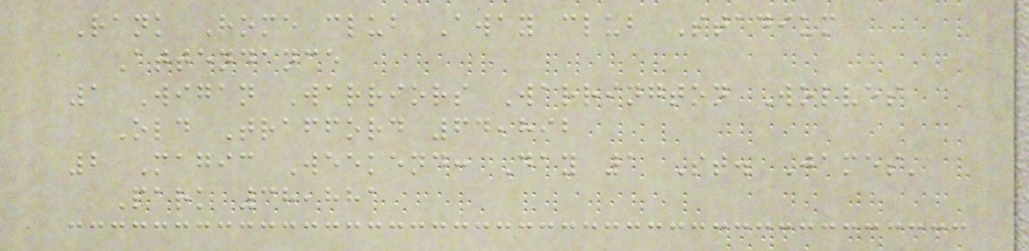Rank Home club Away club Stadium
Attendance
1 Wigan Warriors Warrington Wolves
Old Trafford 64,892
2 Magic Weekend: Day 1 St. James'
Park 38,881
